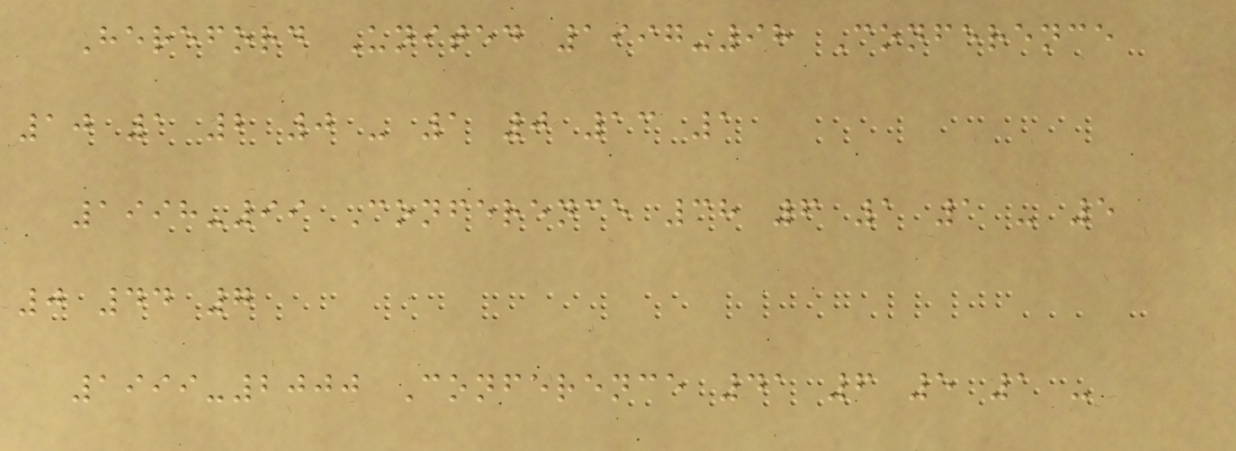Hereford United 1997-98 Conference
10 1 2 0 - 1 0 13 1
1998-99 Conference 38 6 1 1 - 5
0 44 7
1999-2000 Conference 41 6 5 1 -
